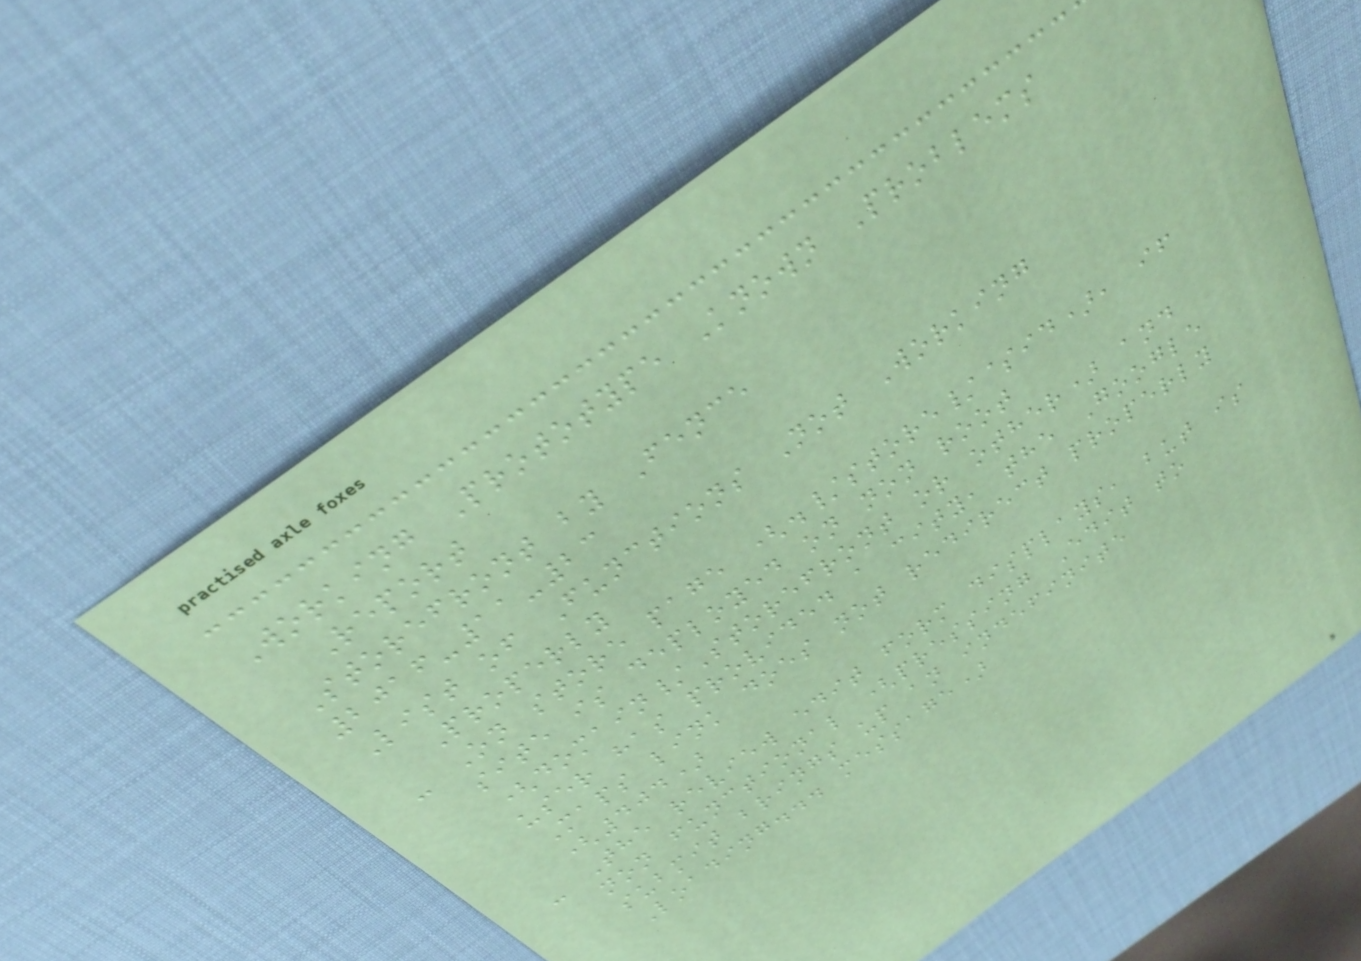Working Prototype Known Problems
Report
Storefront by Fence
2016-11-23
List of Functions Not Working
Properly
- On store page (./store/$id), if
site is deployed on non root
(domain/Storefront or other) and
user has provided a city, the Google
Maps link does not redirect properly
(404)
- The review edit form displays, but is
non functional (pressing Edit to
submit brings up an indefinite
Loading... message)
